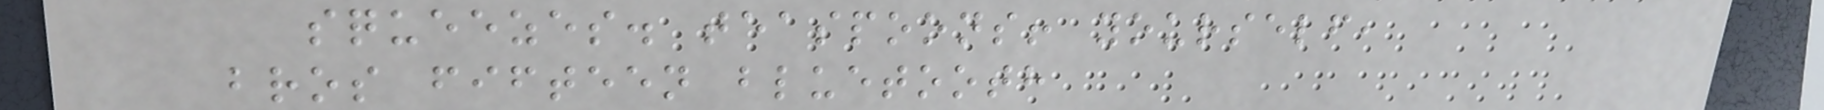squeezes. teaspoons! yourself,
bros fifteen bluetooth
